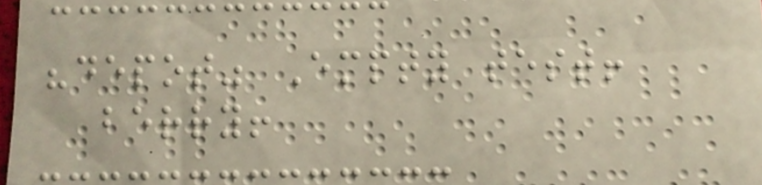"depot" Empty test!
berry!
